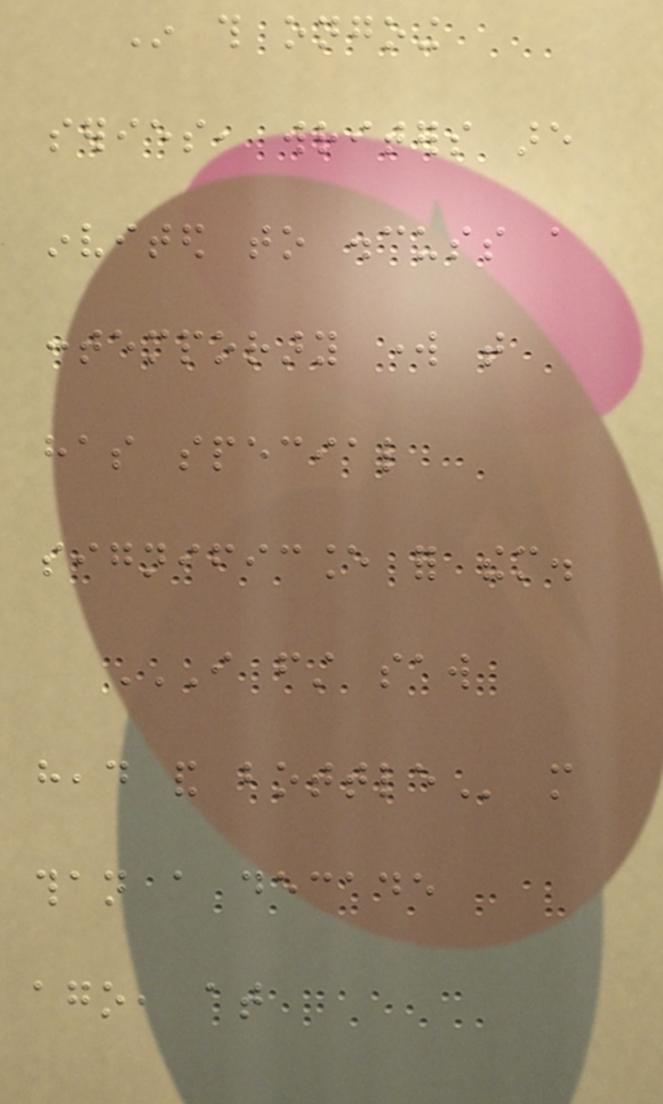In this ongoing
series, writers are
invited to discuss a
contemporary work that
has special
significance for them.
I FIRST SAW
HEAD AND BOTTLE more
than a decade
ago, at
